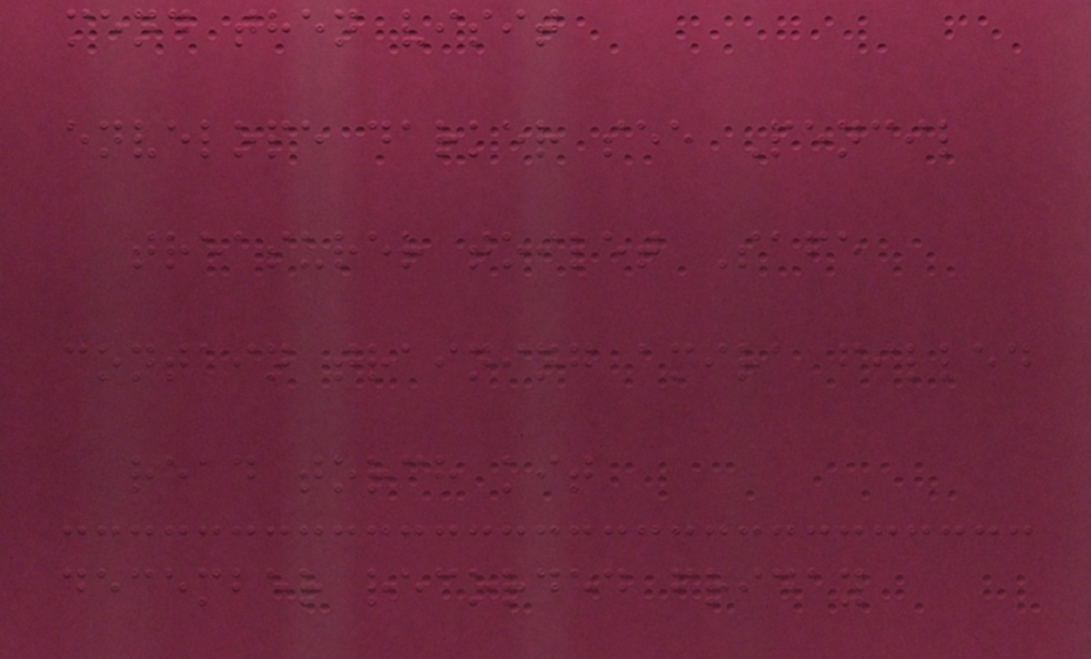mend then visit
envelope darker see Pencil
treasurer toilet Safe
contain training amira filled
read torch kit
december recorded friday
